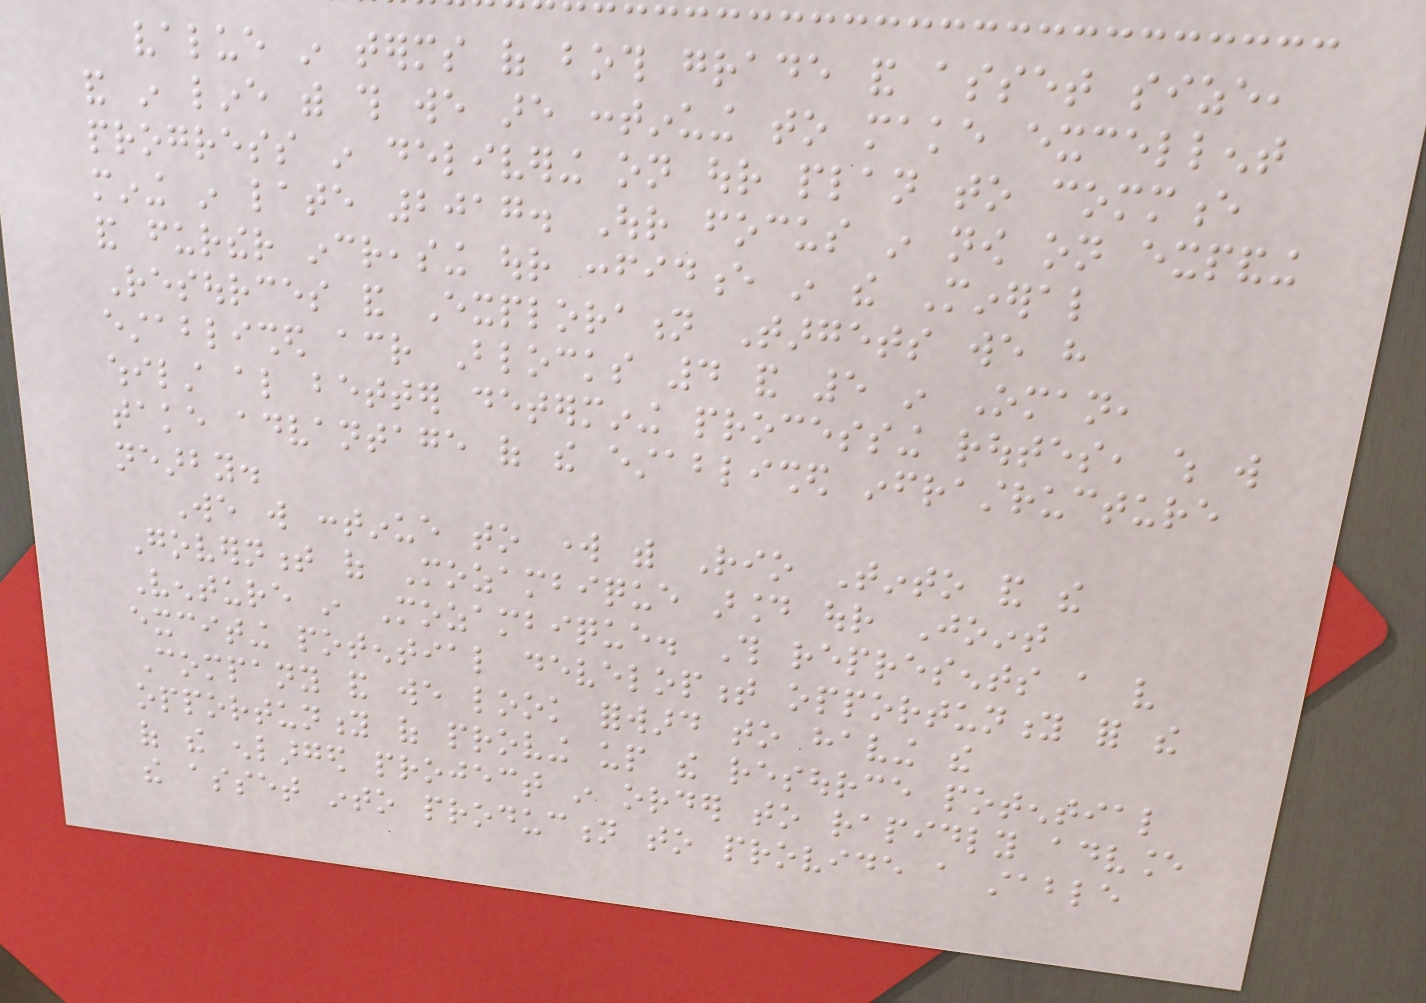value in terms of both grade and asset size,
and in line with this we are continuing to make excellent
progress in delivering on our plan to commence
mining in late 2017. Our focus in now on expanding
and further increasing our confidence in the Mineral
Resources and Exploration Targets we have
established across Blocks 4 and 5 in Oman,
whilst also better determining processing routes, which will
take advantage of the established infrastructure
nearby.
We will continue to work with Rio Tinto and the
Government of Mozambique around our Joint
Venture in Mozambique. This represents a very
exciting potential development opportunity for the
Company and we look forward to having the
opportunity of proving up the resource potential
of the enlarged project in order to rapidly advance
the asset into production to provide a stable
